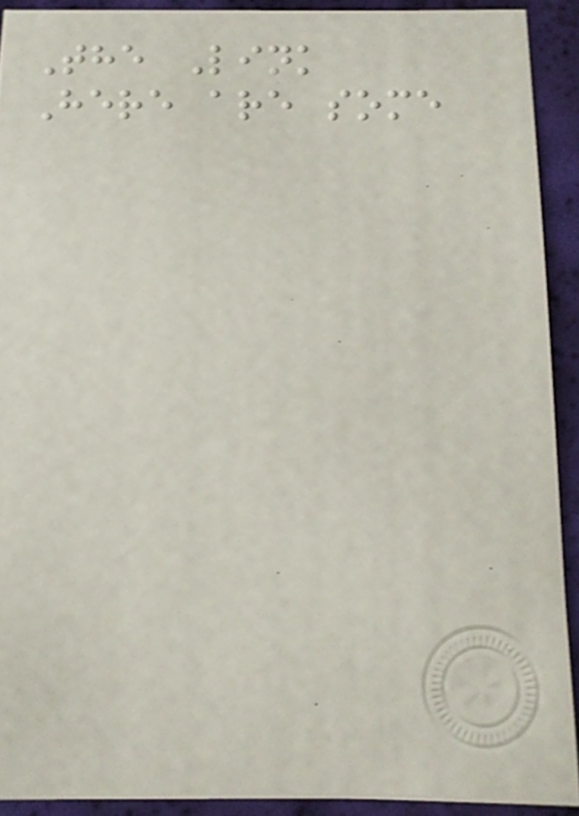The Link
Here are some
